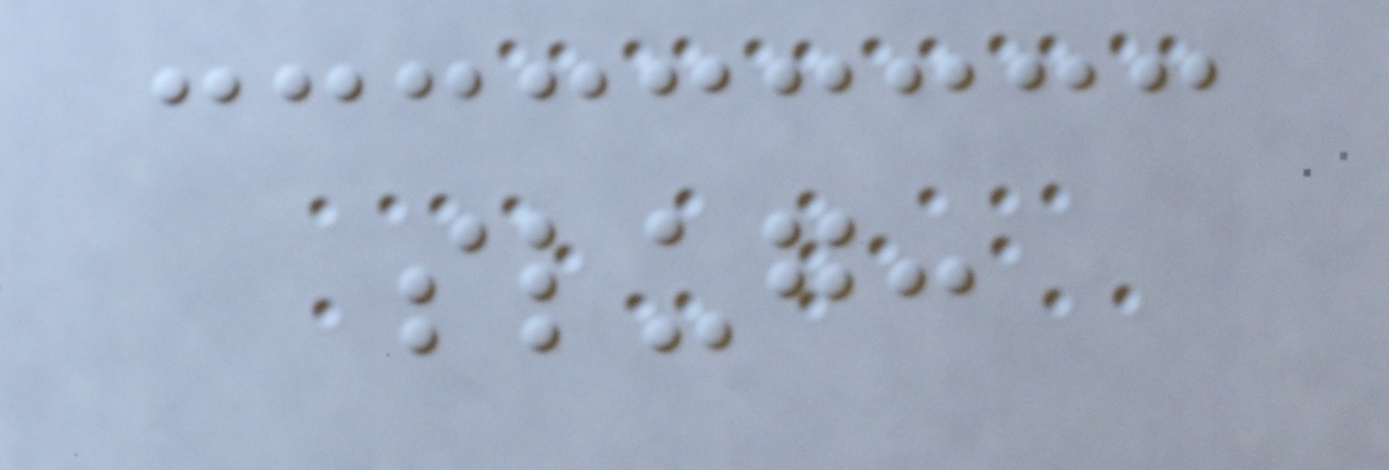slug:
